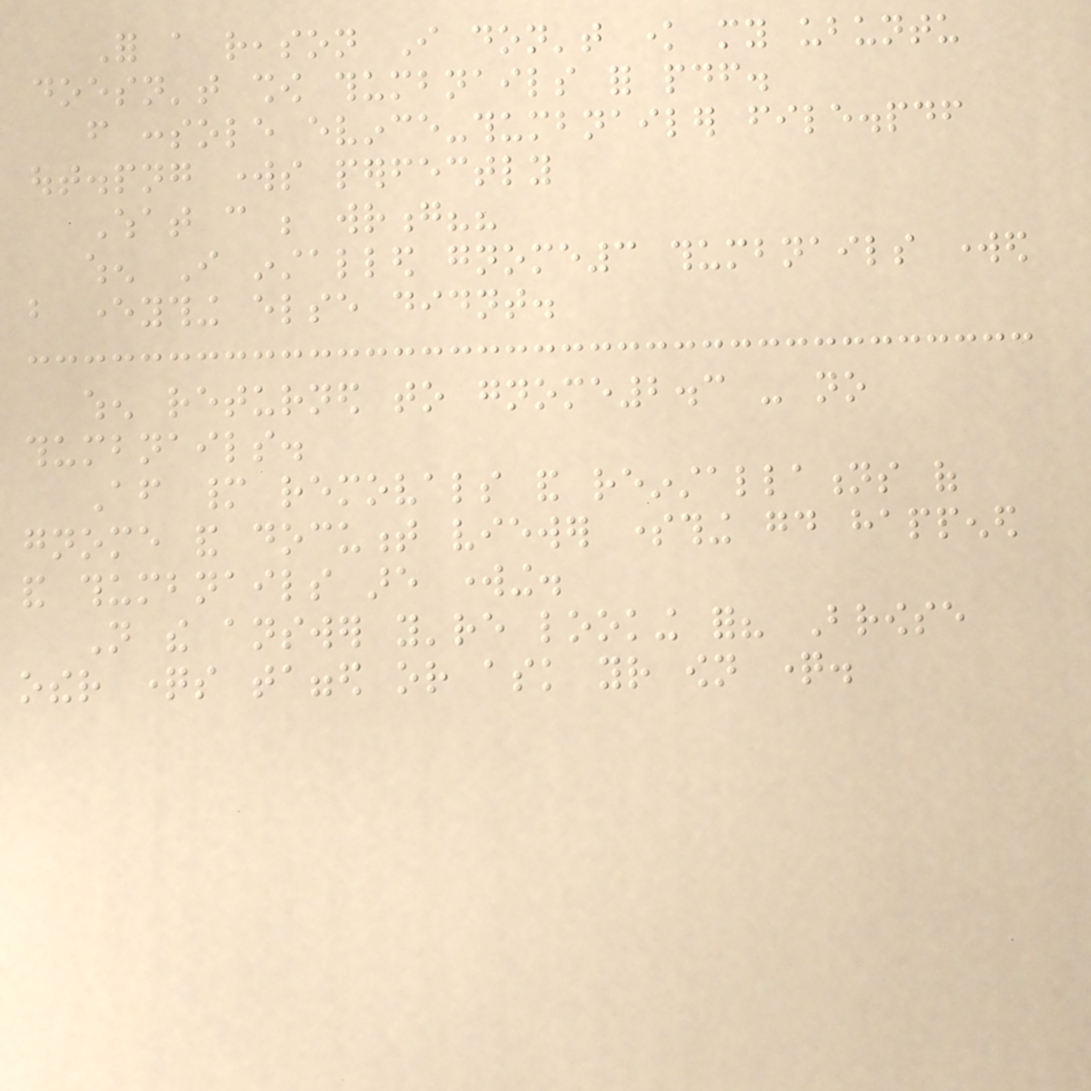For a reason I don't know my ubuntu
doesn't show thumbnails for pdf.
from console evince-thumbnailer file.pdf
out.png works perfectly
What can be wrong??
when I installed gnome3 thumbnails worked
but everything else didnt.
when returned to gnome2.3 - no
thumbnails.
After many removals and reinstallations of
gnome and document viewer something good happened
and thumbnails are working.
Not the answer you're looking for? Browse
other questions tagged or ask your own question.
